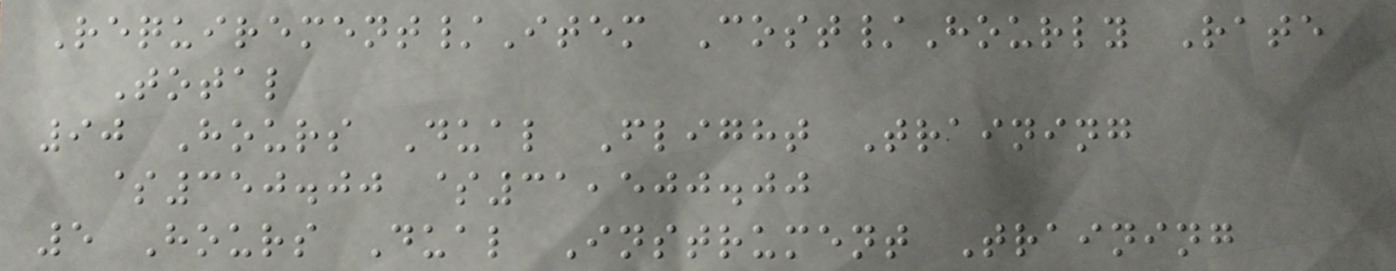Requirement/Item Cost/Hourly Rate
Total
90 Hours Dual Flight Training
$350.00 $31,500.00
5 Hours Dual Instrument Training
